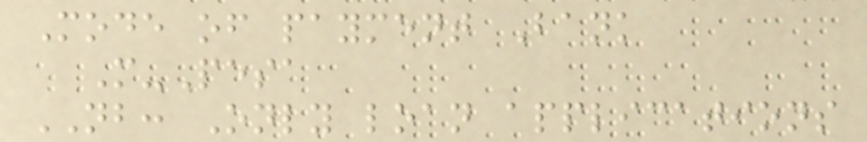Mode of payment Bank
M-Pesa
NB: Only loan applications
